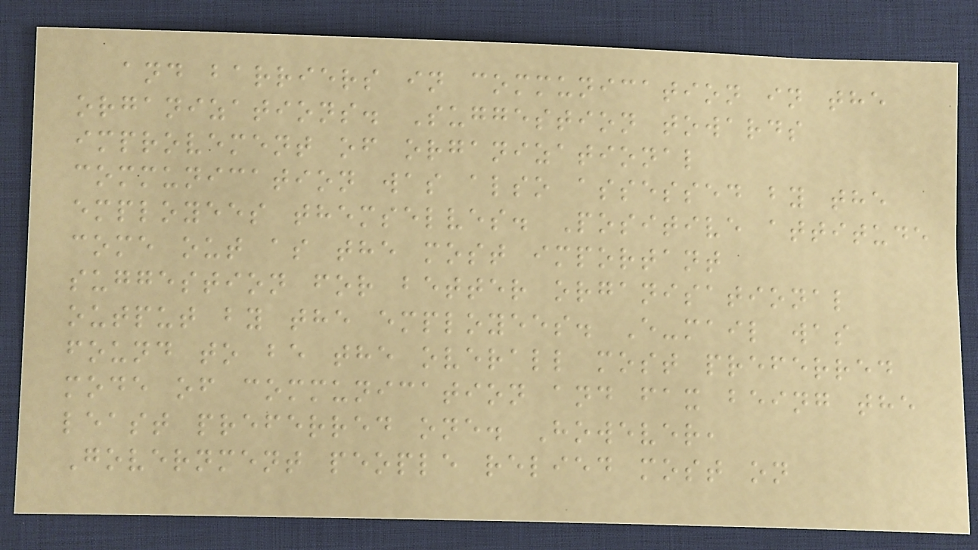and barriers in communication in the
organizations. Suggestion towards
improvement of organizational
communication was also assessed by the
employees themselves. Positive attitude
come out as the most important
suggestion for better organisational
output by the employees. E-mail was
found to be the overall most preferred
mode of communication and fax being the
least preferred one. However,
Government people relied most on
